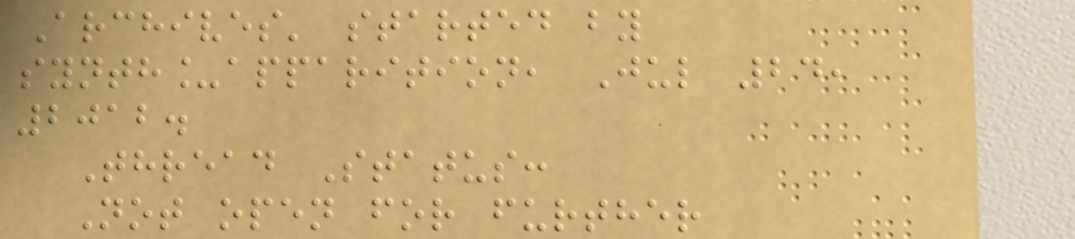Archives' started by
synth_apparition, Jul 24,
2012.
Thread Status:
Not open for further
